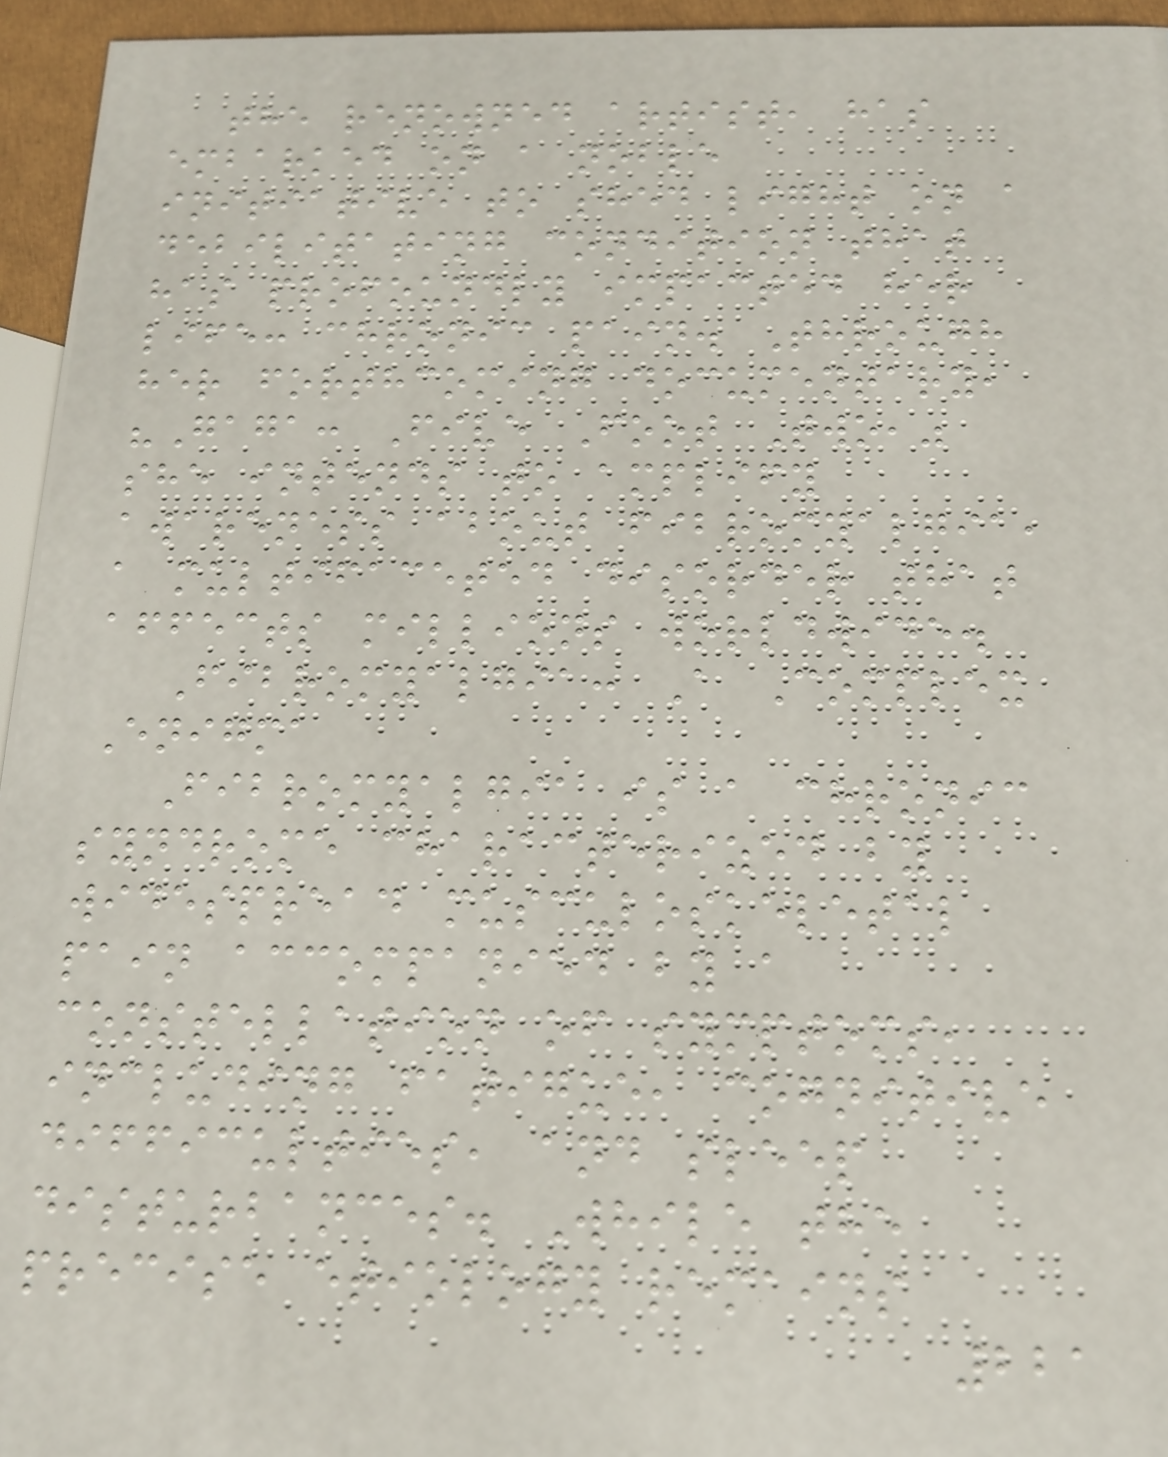the renowned artist, has
embarked on a noble
initiative to shed light on a
debilitating condition that
has profoundly impacted her
life: chronic pain. Through
her forthcoming documentary,
"Gaga: Five Foot Two,"
she intends to amplify
awareness about fibromyalgia,
a multifaceted disorder that
affects millions worldwide.
Fibromyalgia: A Complex
Enigma
Fibromyalgia is a chronic
syndrome characterized by
widespread musculoskeletal
pain accompanied by a
constellation of symptoms,
including fatigue, cognitive
difficulties, and sleep
disturbances. While the
precise etiology remains
221
